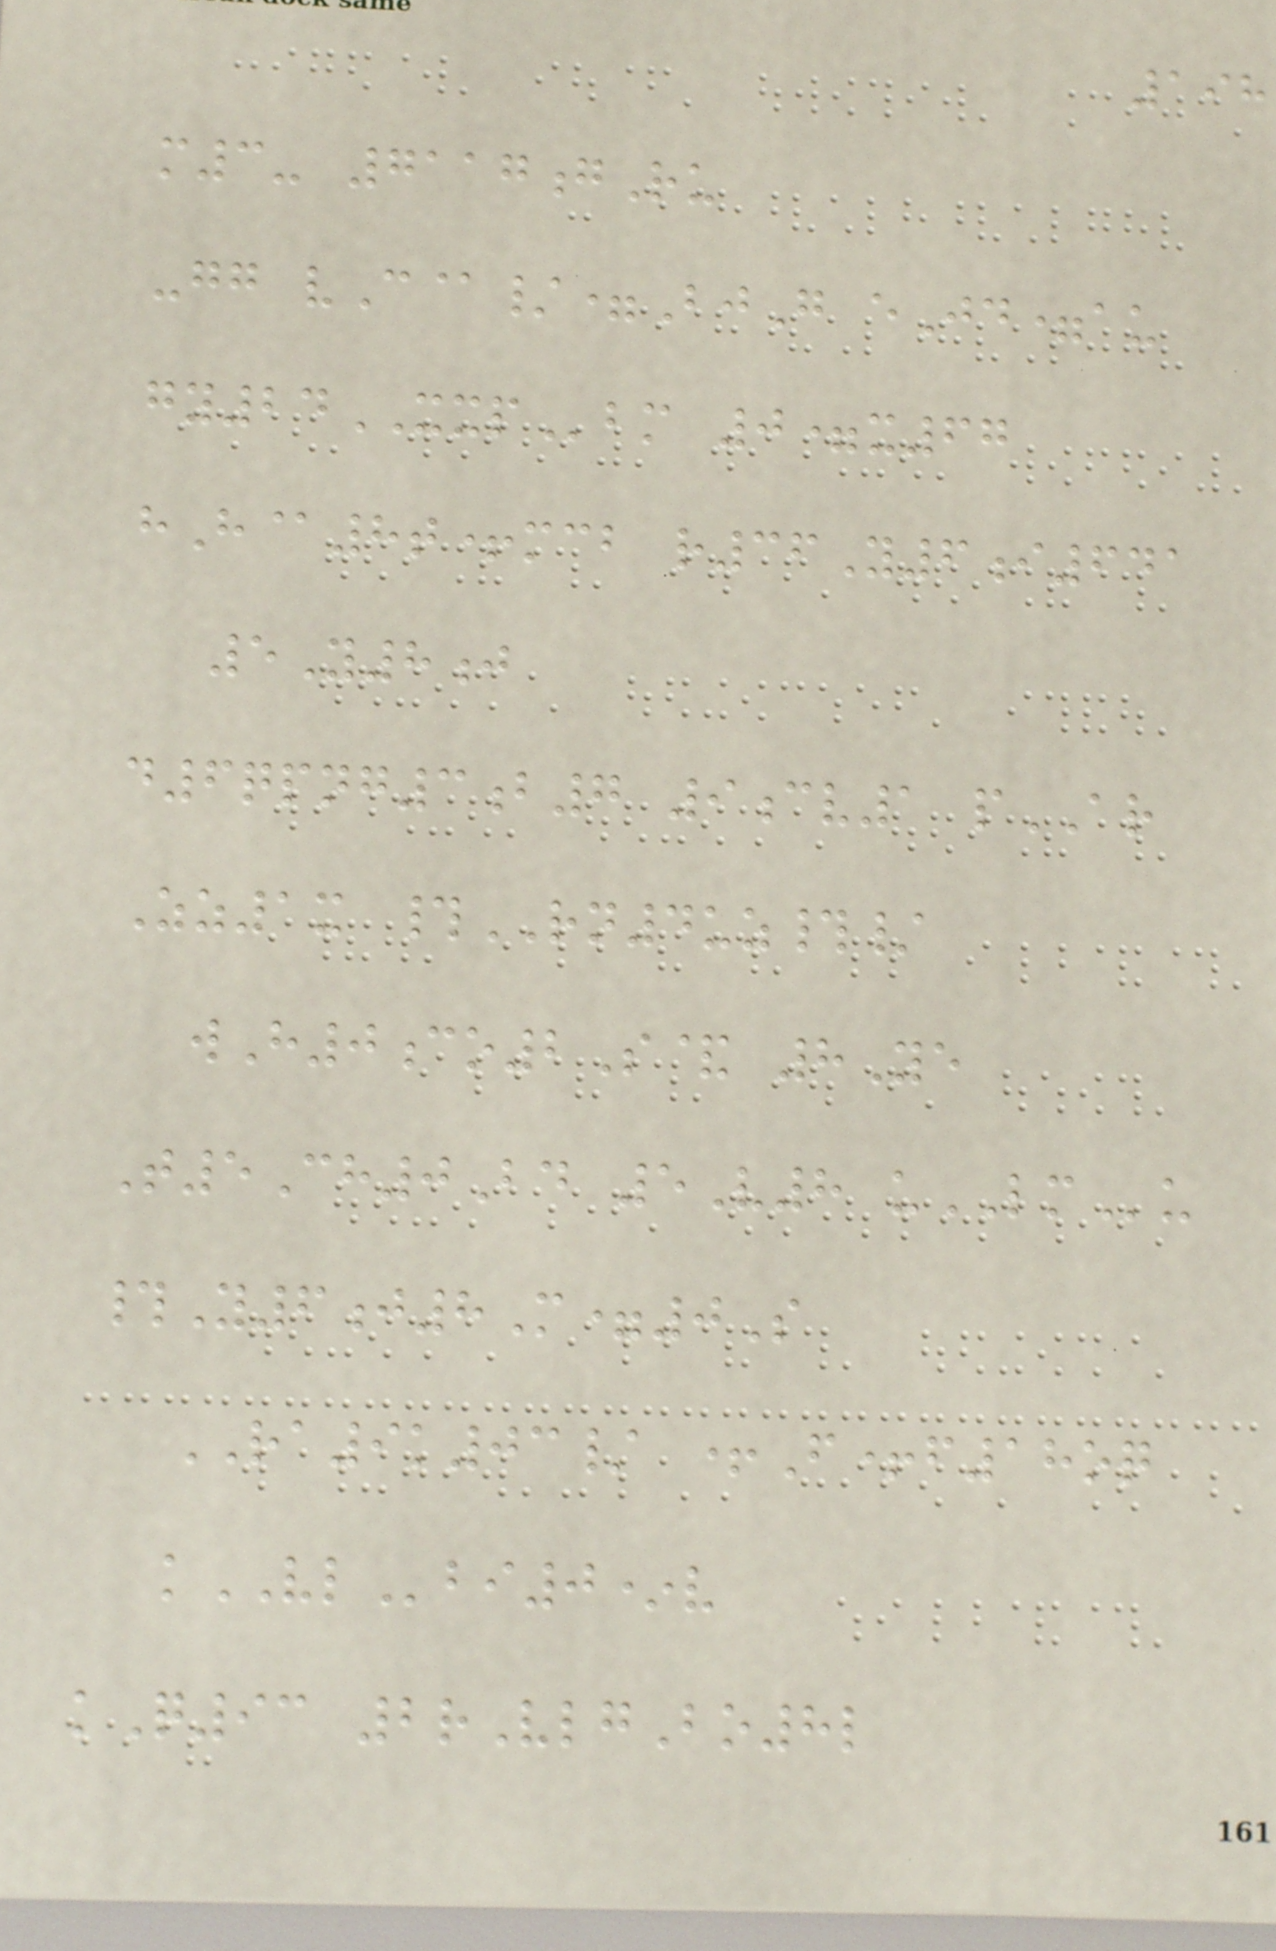198
m3- 7117gRu
-gg vC@/=BjG eJd=au
gy24XXPbm 0=x67
hH@8t+mcb r36Y6i641
5Y8j
d6qpng3b7 9cv1 pAR
Zz1x #RN4uz#/
wH0co2S& 8Ye
T5Ch0Bd 5V8 uLMu
#Y6j8M=0S
RA9k03/ +F+f18oq
kVLbi0*v
kQ93 2rVlgBo8l
